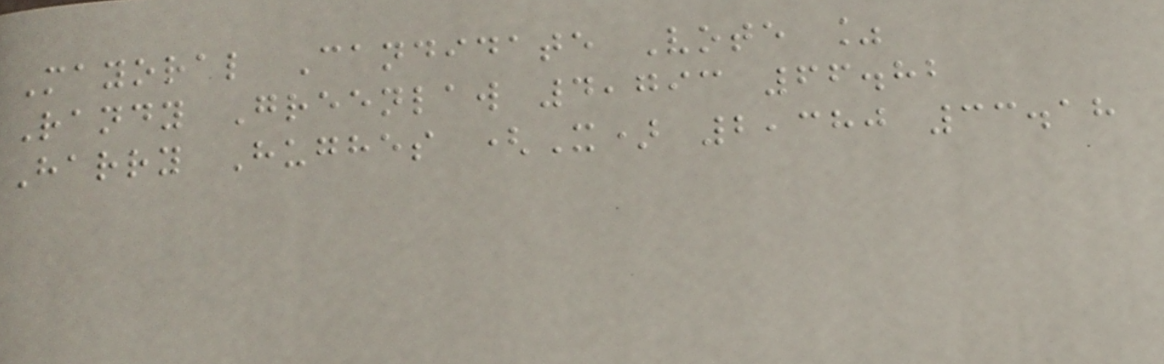Mayoral Candidate Vote %
Randy Greenlaw 4,793 66.82
Harry Hughes (X) 2,380 33.18
